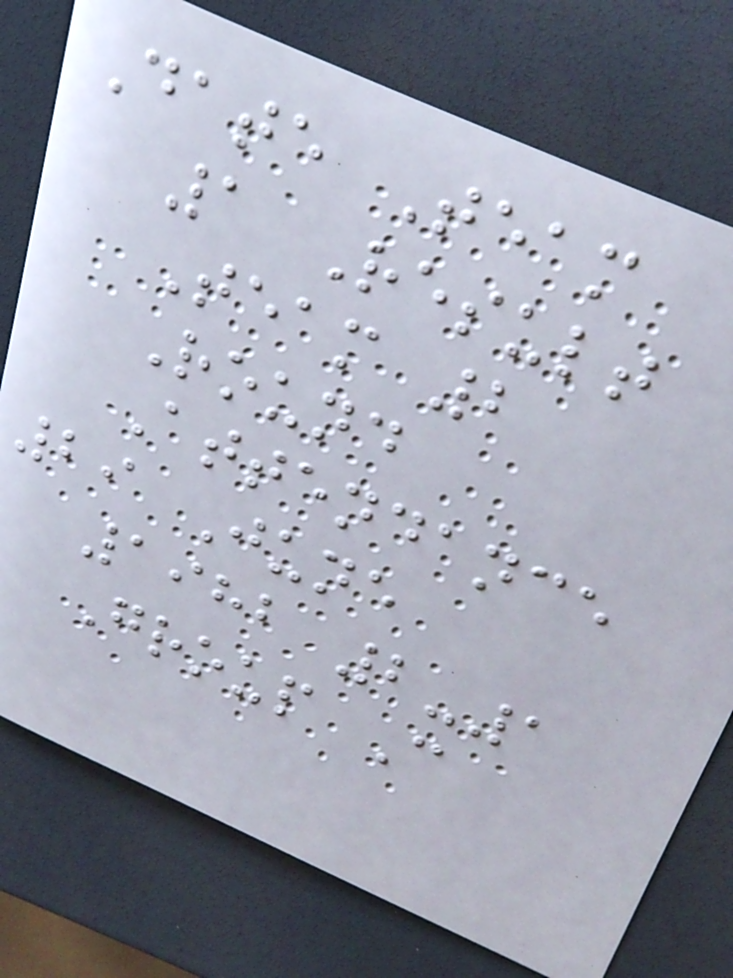Date Team
1 Result
Team 2
Round
Attendance
29 June
1982 2-1
Group C
